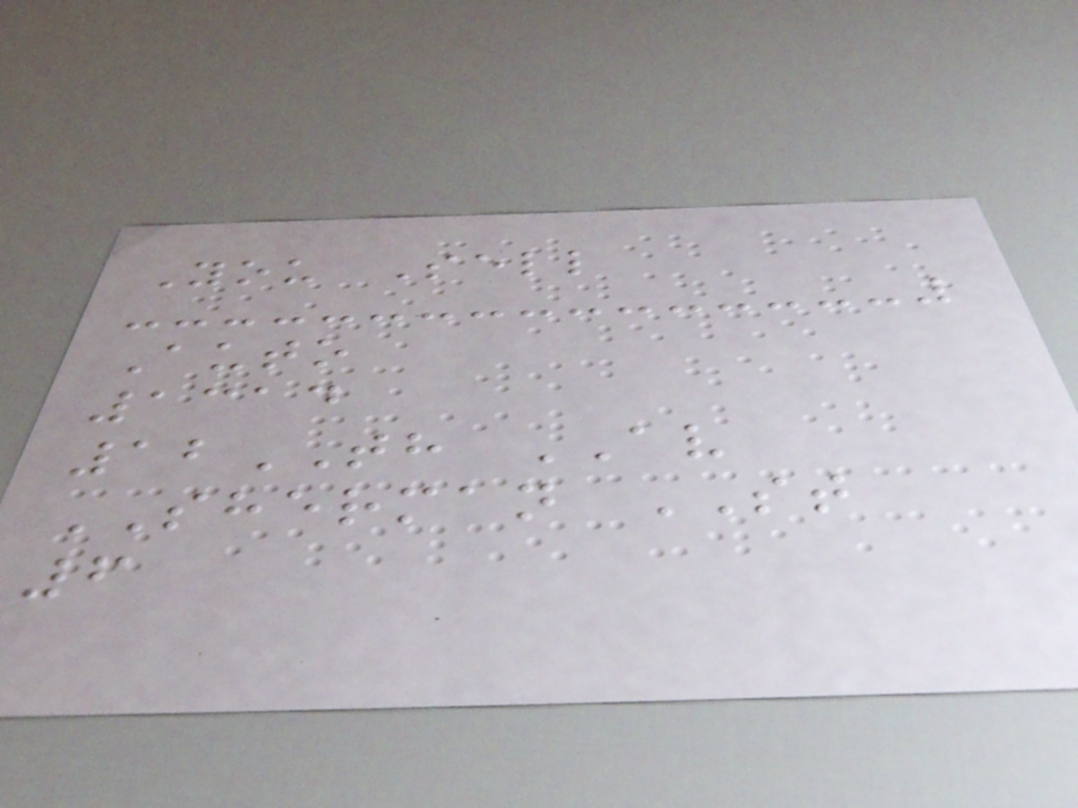You Sell
Auto
1314
12TH AV
SHERMAN ST
6
